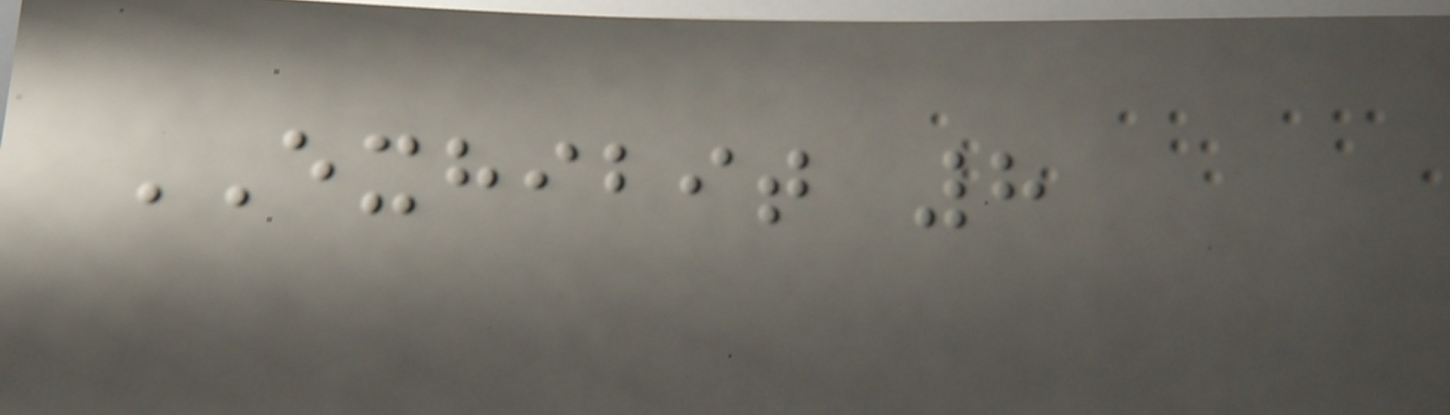EXHIBIT 8
